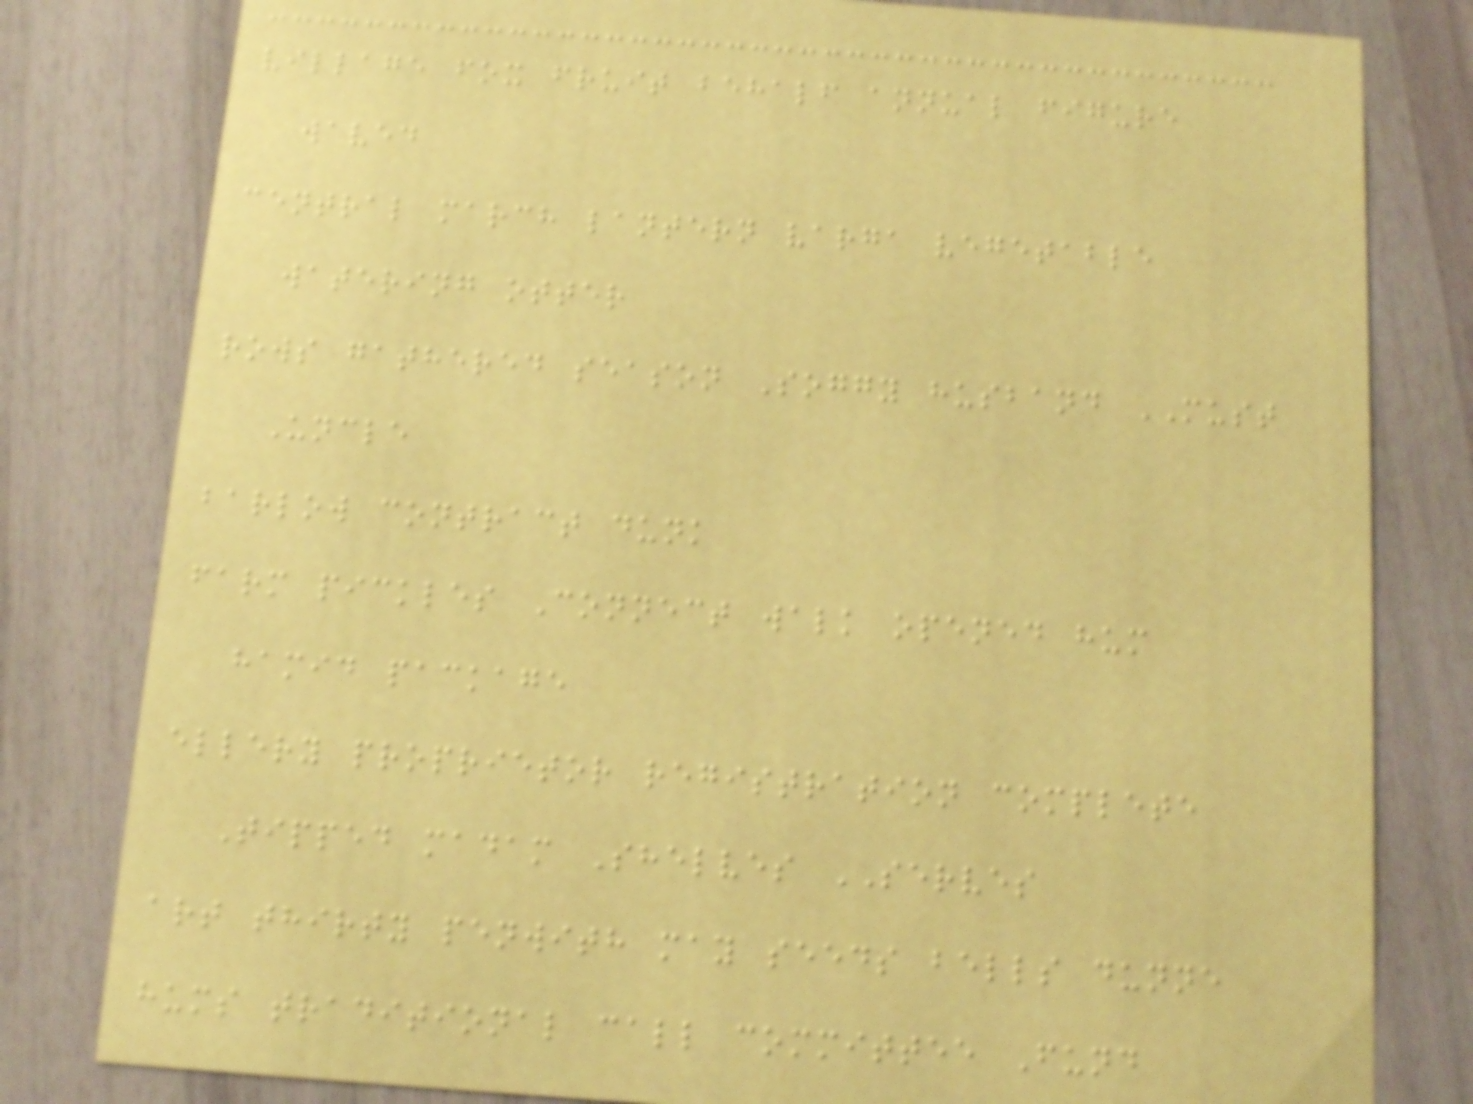village fox fruit behalf annual figure
waved
central march lantern varga vegetable
watering otter
rows gathered season Soggy husband MUST
Uncle
barlow contract dunk
farm pickles Connect walk opened hum
hamid package
ellery proprietor registration complete
Tipped madam Shelves SERVES
art thirty penwith may seeds bells dunne
hums traditional call committee Fund
